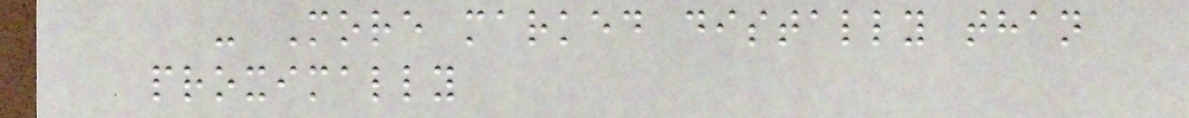- More marked distally than
proximally
